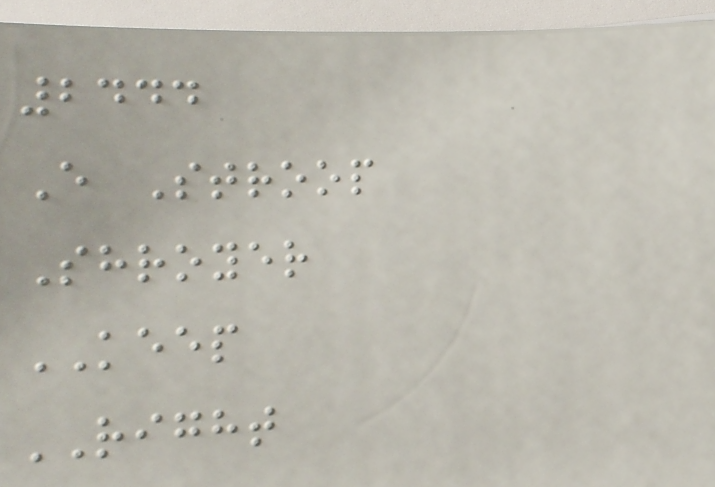2444
E Stroop
Shroyer
KEEP
RIGHT
